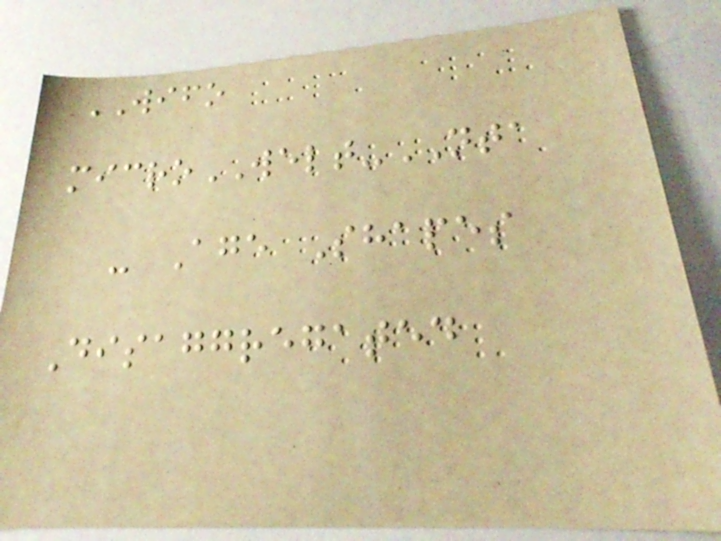WIFO
microWELT-NTA
- Age Shapes
Disaggregated
